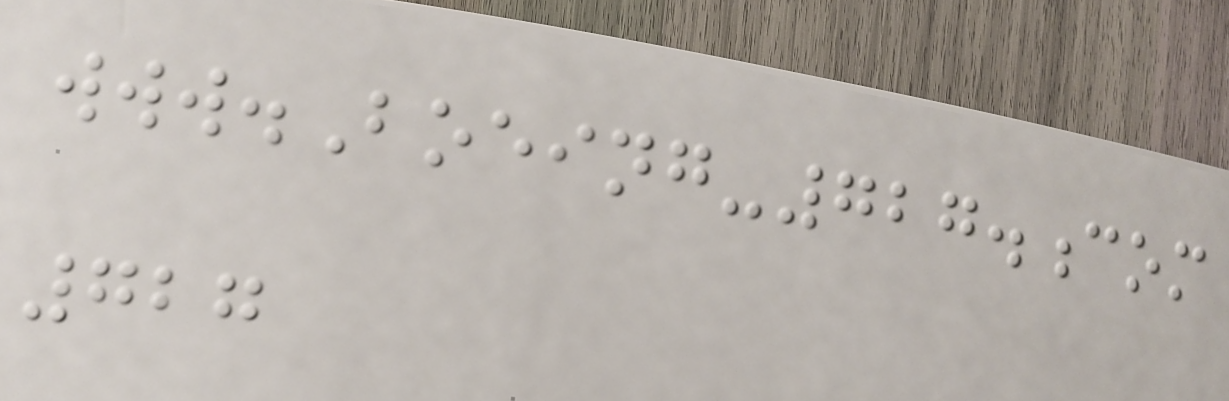www.Boeing-727.com
727
